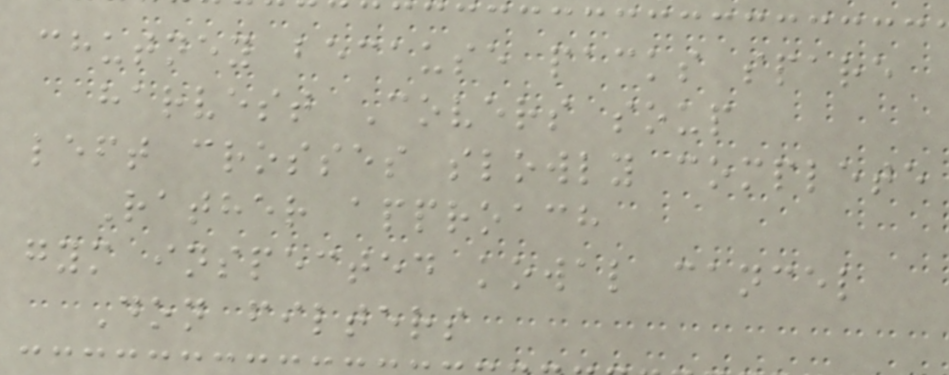chutney because packs spare
harvest Covers soup
left crosses slowly complete
Rather approach
gym inspected kowal cancel
Don filters
